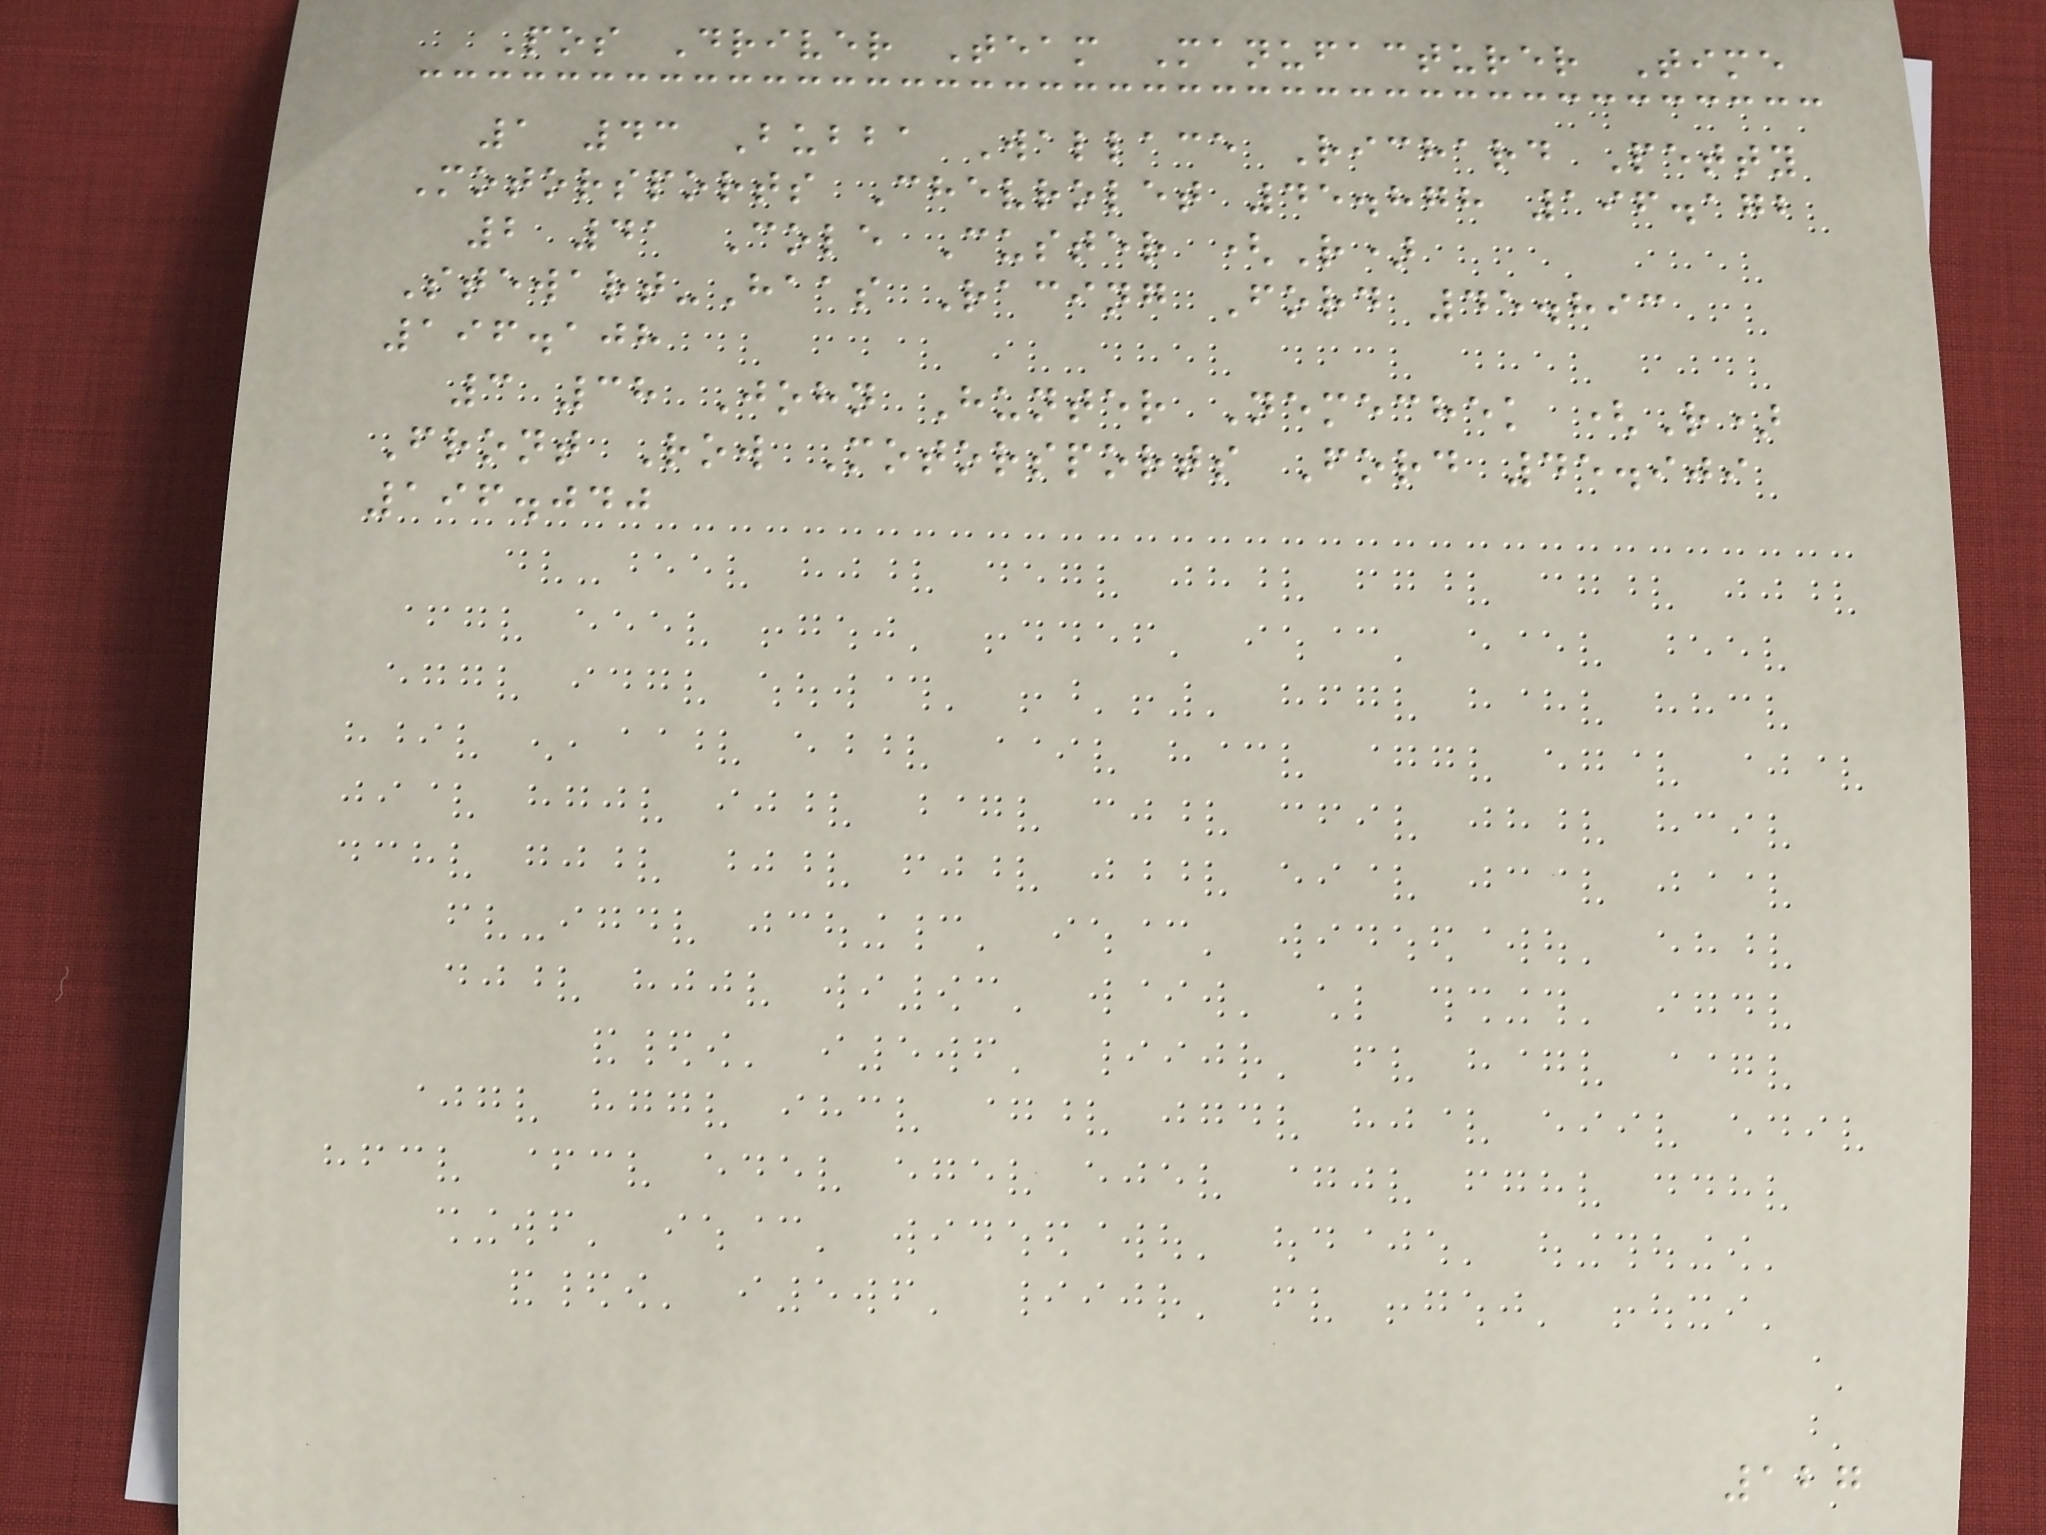Pos Driver Team Manufacturer Time
1 43 Bubba Wallace Richard Petty
Motorsports Chevrolet 45.878 196.172
2 41 Cole Custer (R)
Stewart-Haas Racing Ford 45.893
196.108
3 38 John Hunter Nemechek (R)
Front Row Motorsports Ford 45.909
196.040
127
